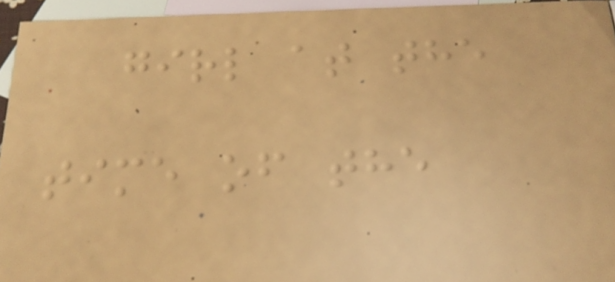girl at the
time of the
